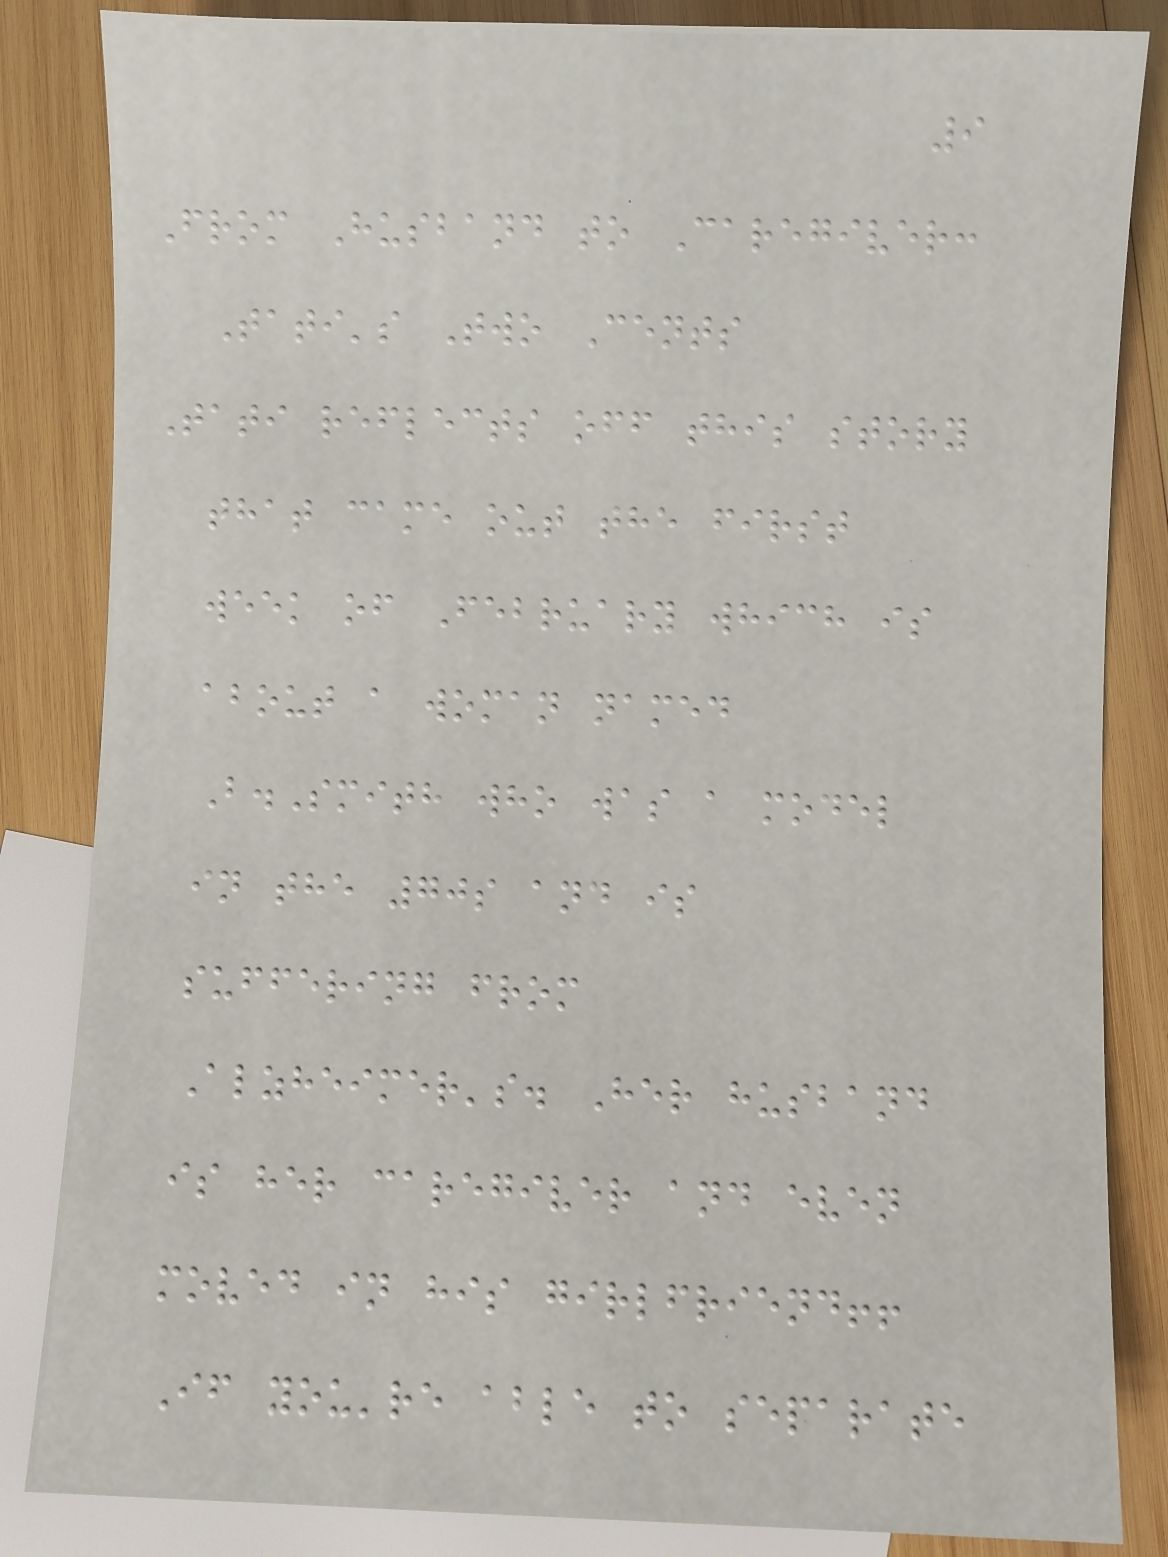9
From Husband to Caregiver:
Tati's Two Cents
Tati reflects off this story
that came out the first
week of February which is
about a woman named
B.Smith who was a model
in the 70s and is
suffering from
Alzheimer's. Her husband
is her caregiver and even
moved in his girlfriend!!
If you're able to separate
